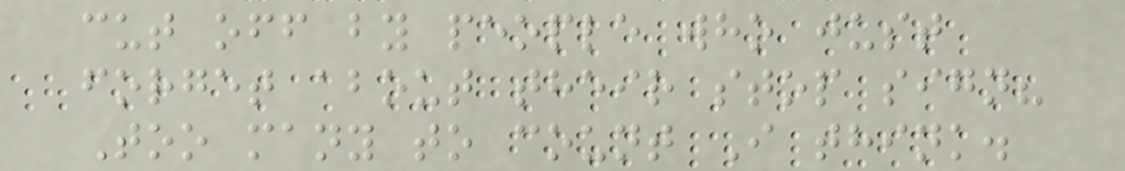cut off by people who just
forget about their stop sign?
Too many to count I think.
